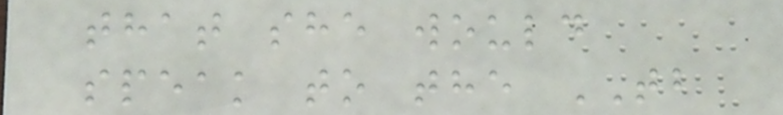that she would
speak to the TB
